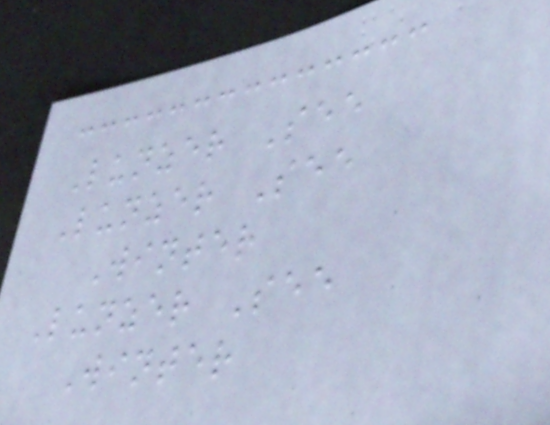Lunzer See
Lunzer See
Winter
Lunzer See
Winter
